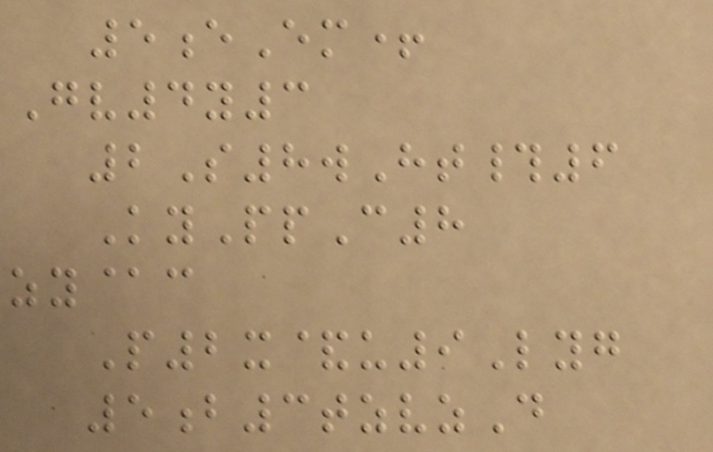5eEm+
Gv4y3
2S8wHt#6
KyPpC8
zy@c
P2x&u9Lyg
5b3tzvzD
